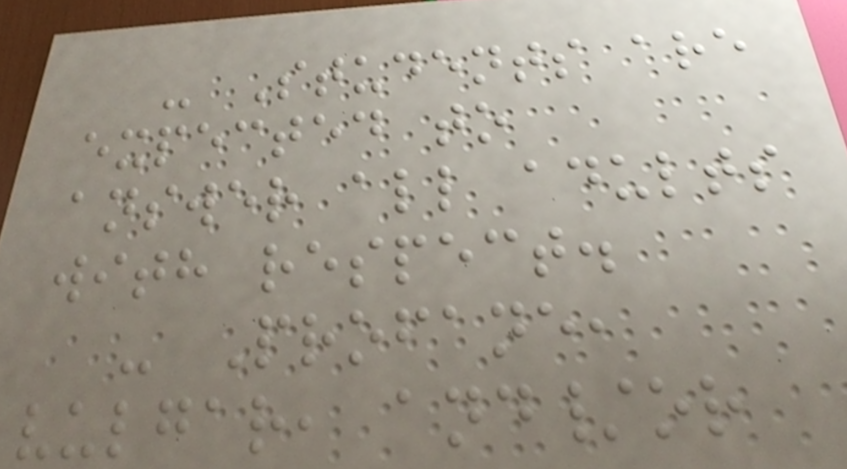- Students are
expected to
answer all adults
with respect.
- Profane,
vulgar, and/or
